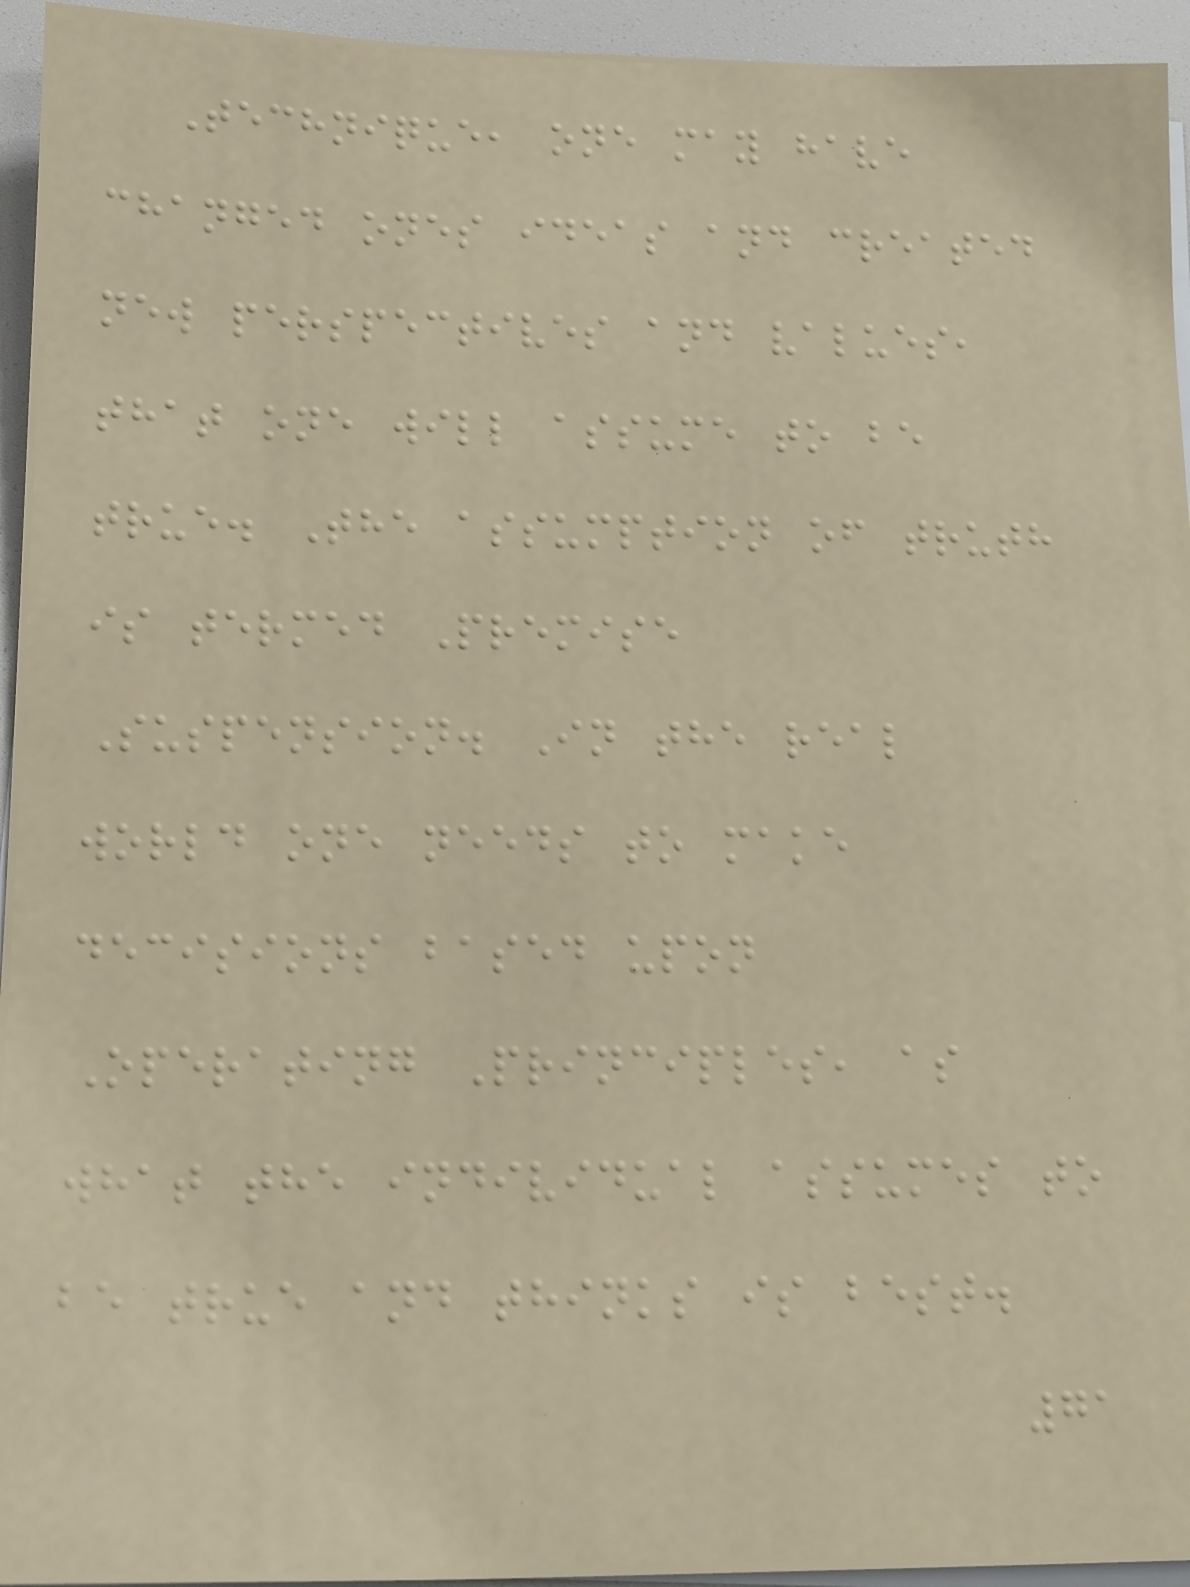Technique, one may have
changed ones ideas and created
new perspectives and values,
that one will assume to be
true. The assumption of truth
is termed Premise
Suspension. In the real
world one needs to make
decisions based upon
Operating Principles, as
what the individual assumes to
be true and thinks is best.
71
